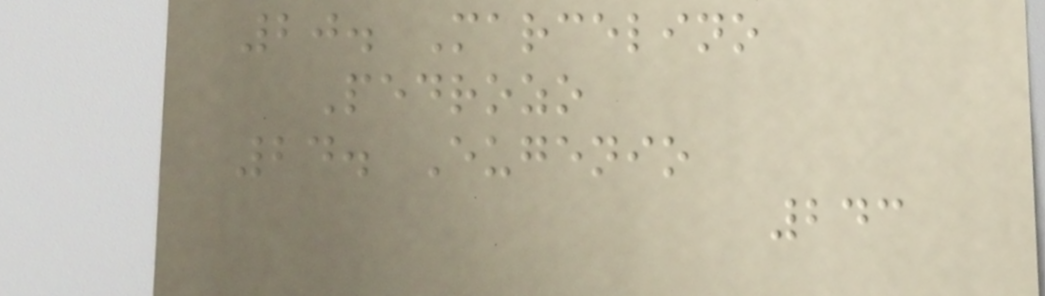20. Marcelino
Pedrozo
24. Eugenio
243
